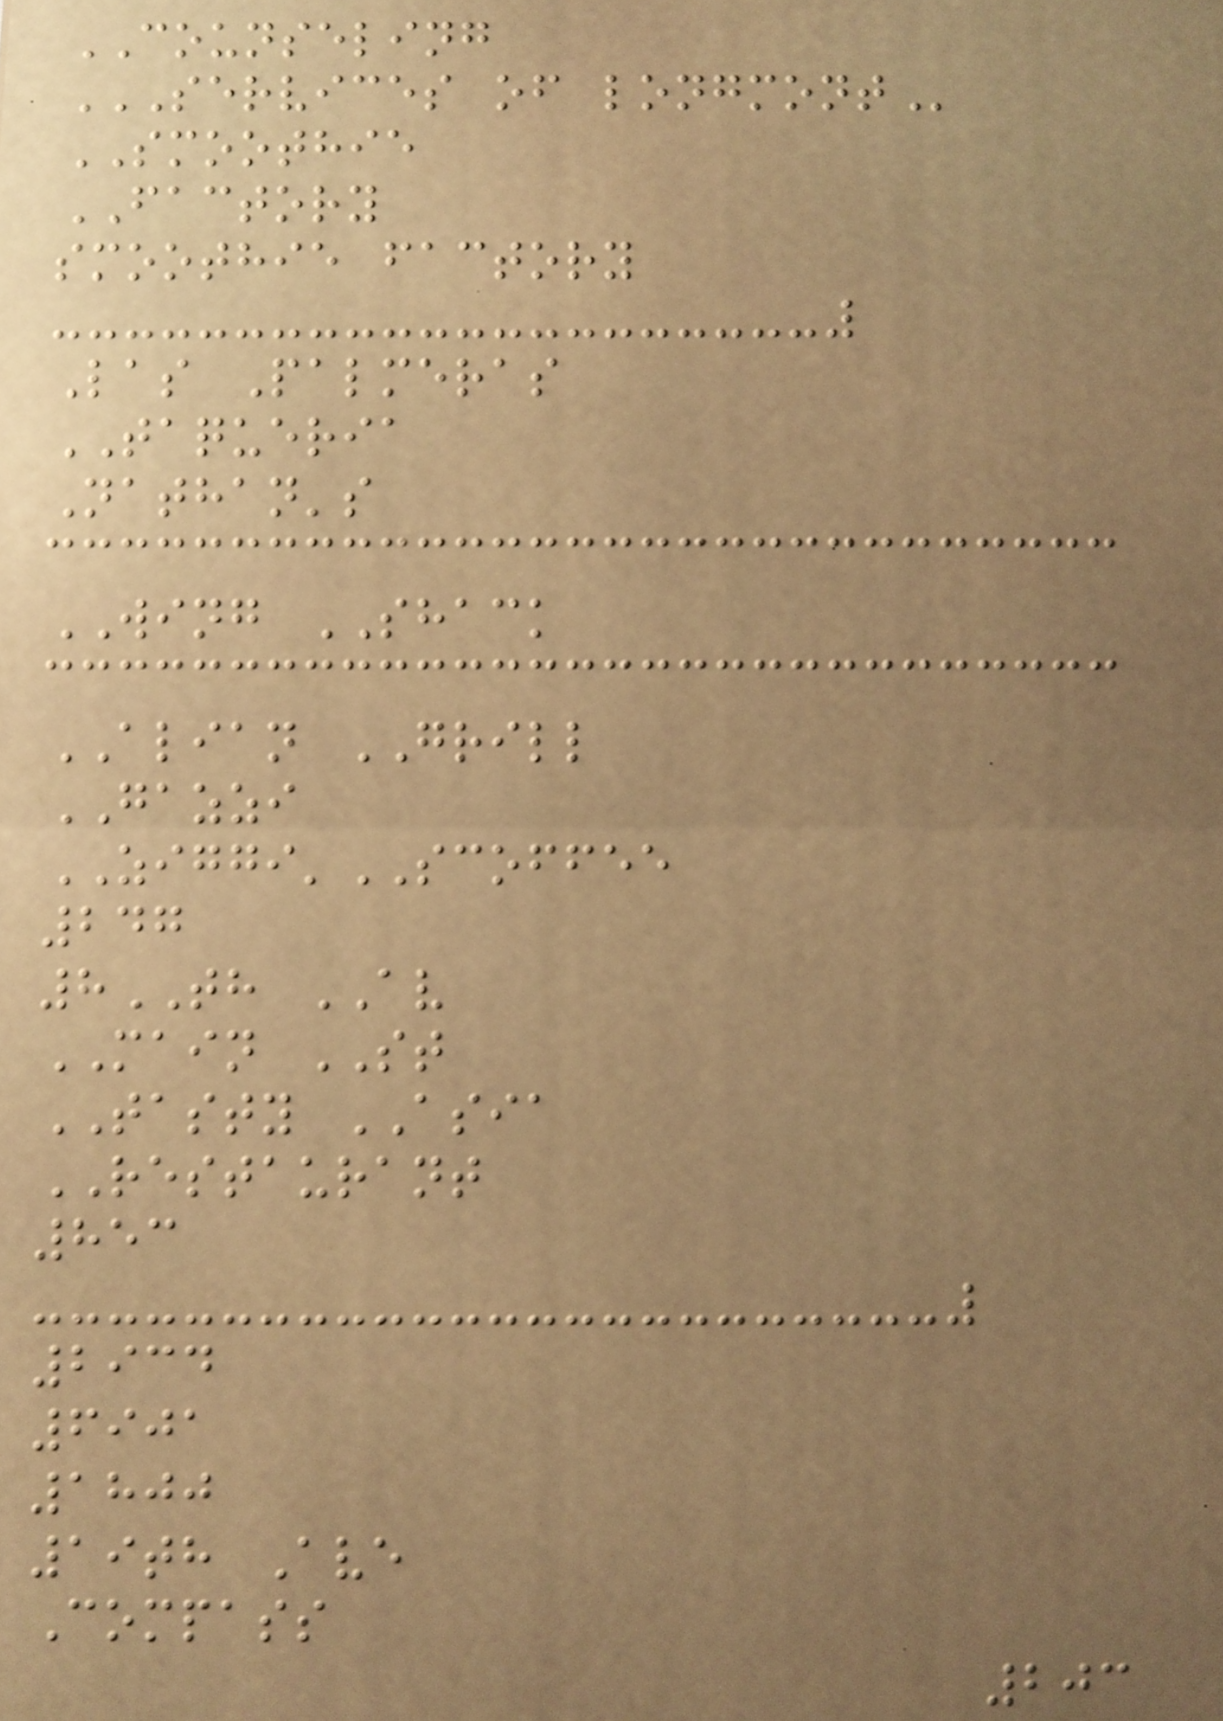COUNSELING
SERVICES OF LONGMONT
SMOOTHIE
FACTORY
smoothie factory
Las Palmeras
TAQUERIA
Nathan's
WING SHACK
ALIAN GRILL
GAZZI
ZIGGI'SCOFFEE
247
8TH AV
MAIN ST
TASTY ASIA
RESTAURANT
853
2934
6901
1800
19th Ave
Compass
203
